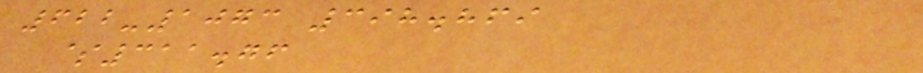622-1073 398.869
$311.76
